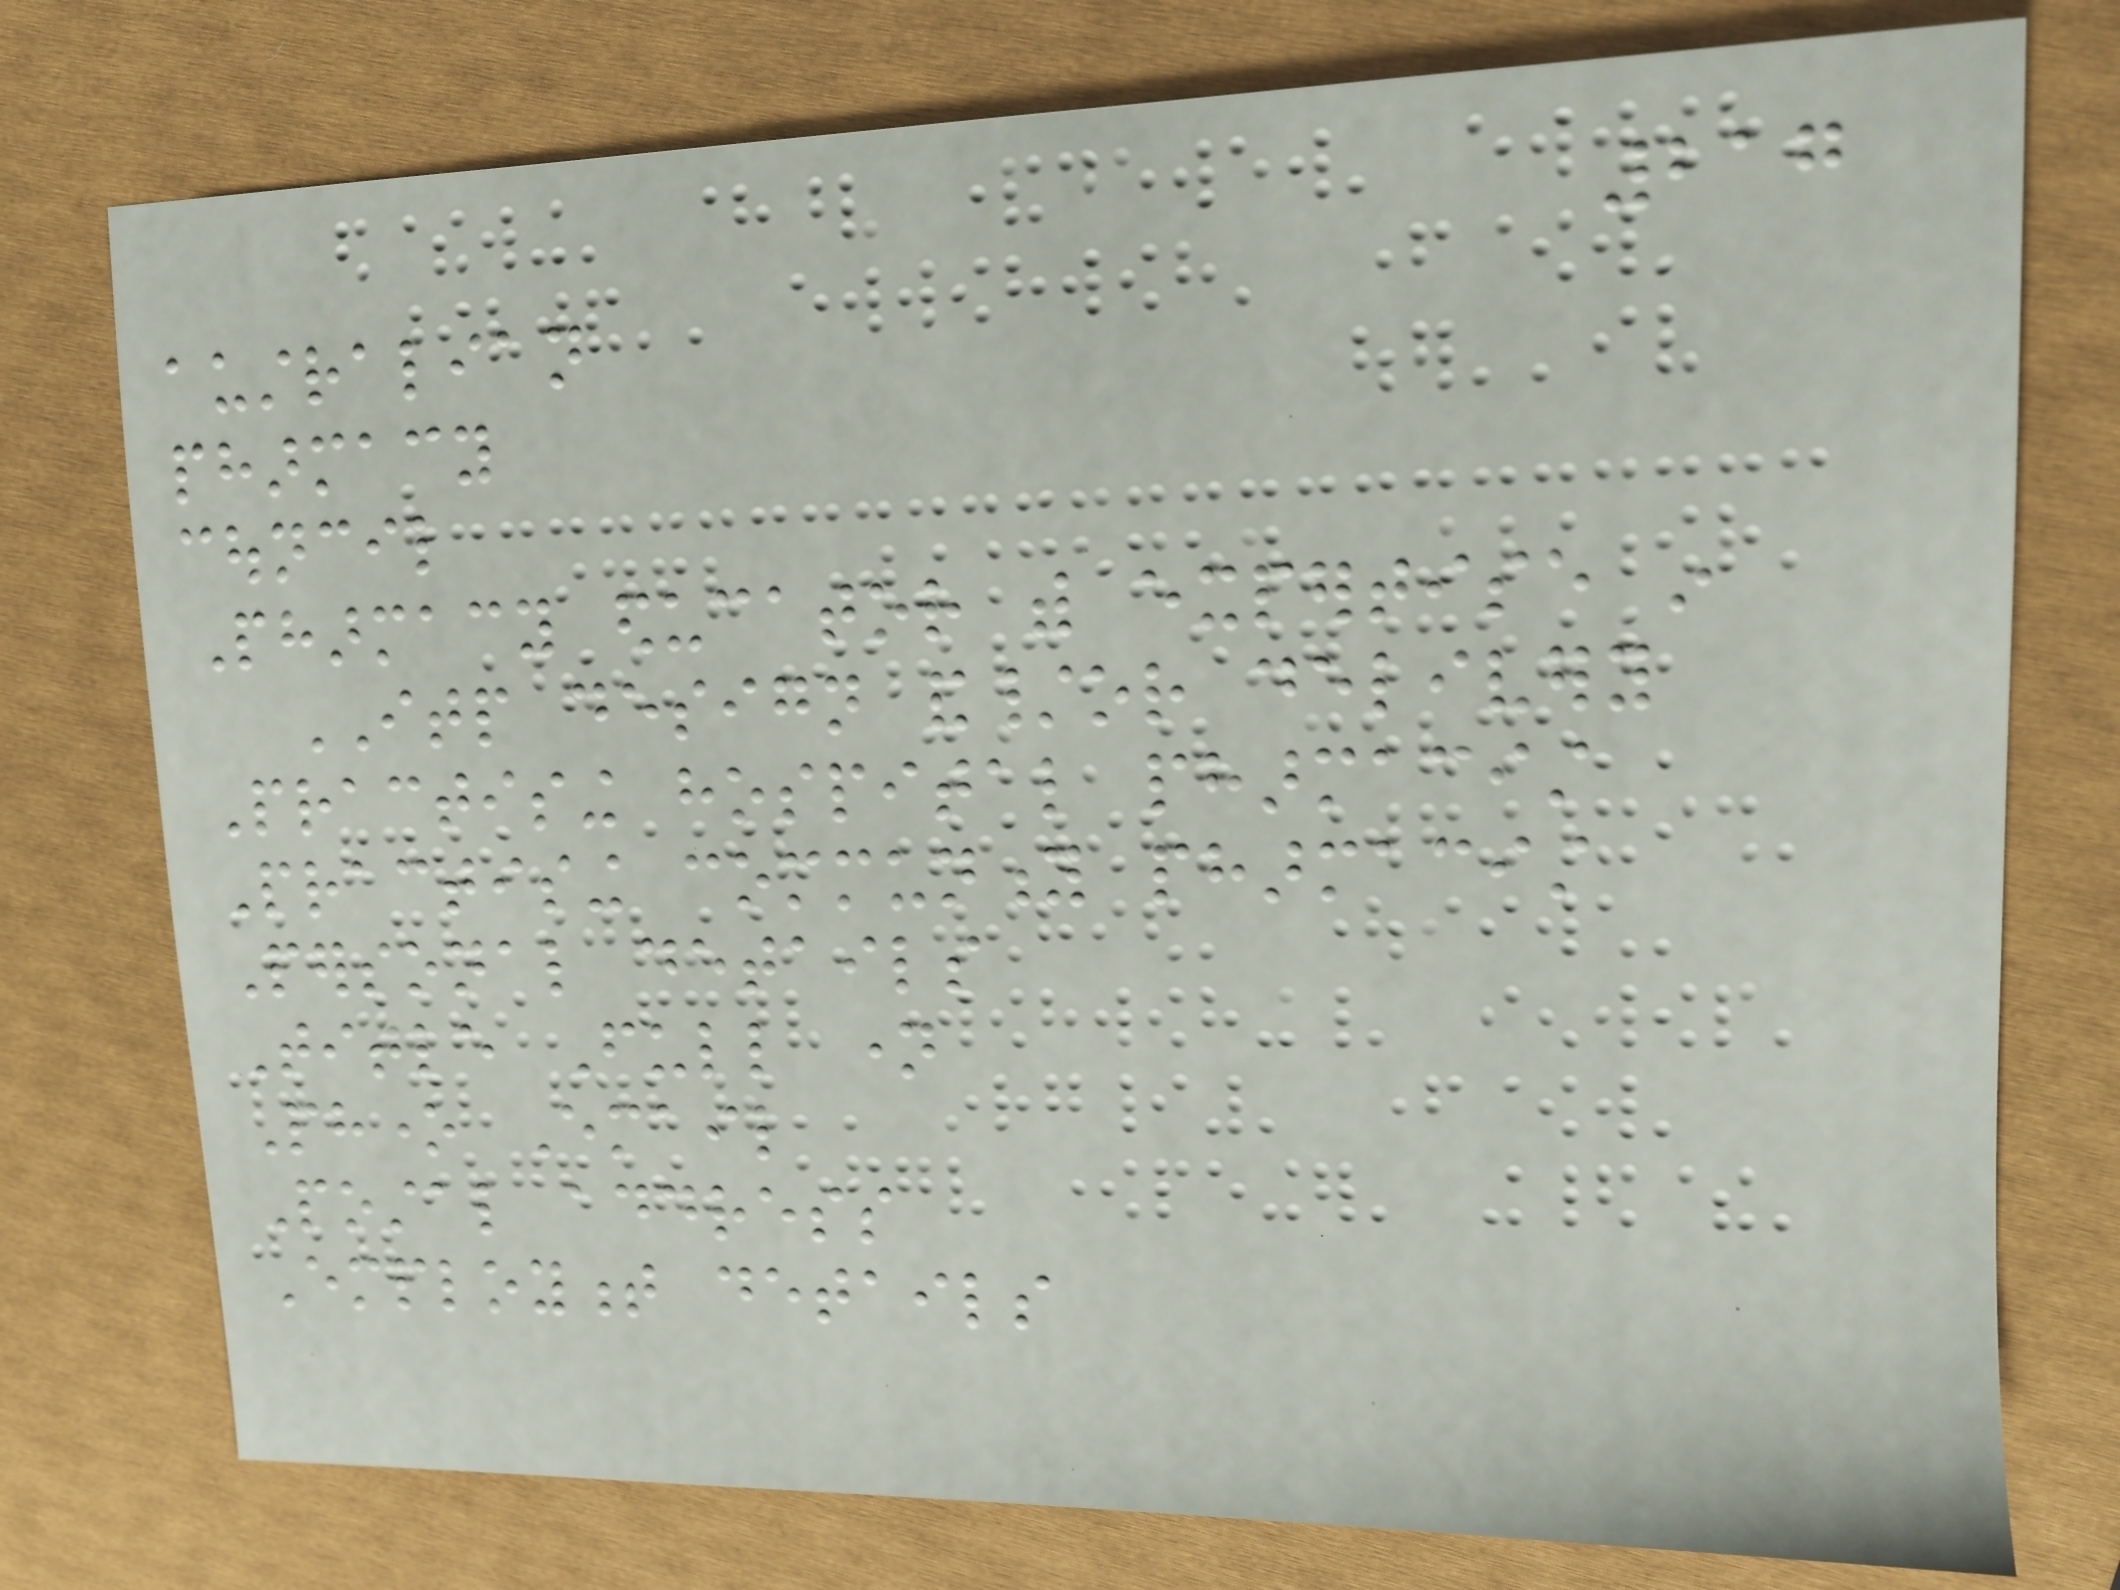217
australian
pharmacy
council
Pharmacy educator with expertise in
ITP design and/or delivery
Practising hospital pharmacist
Practising community pharmacist
Personal details
Title Full name
Phone Email
Postal address
Employment details
